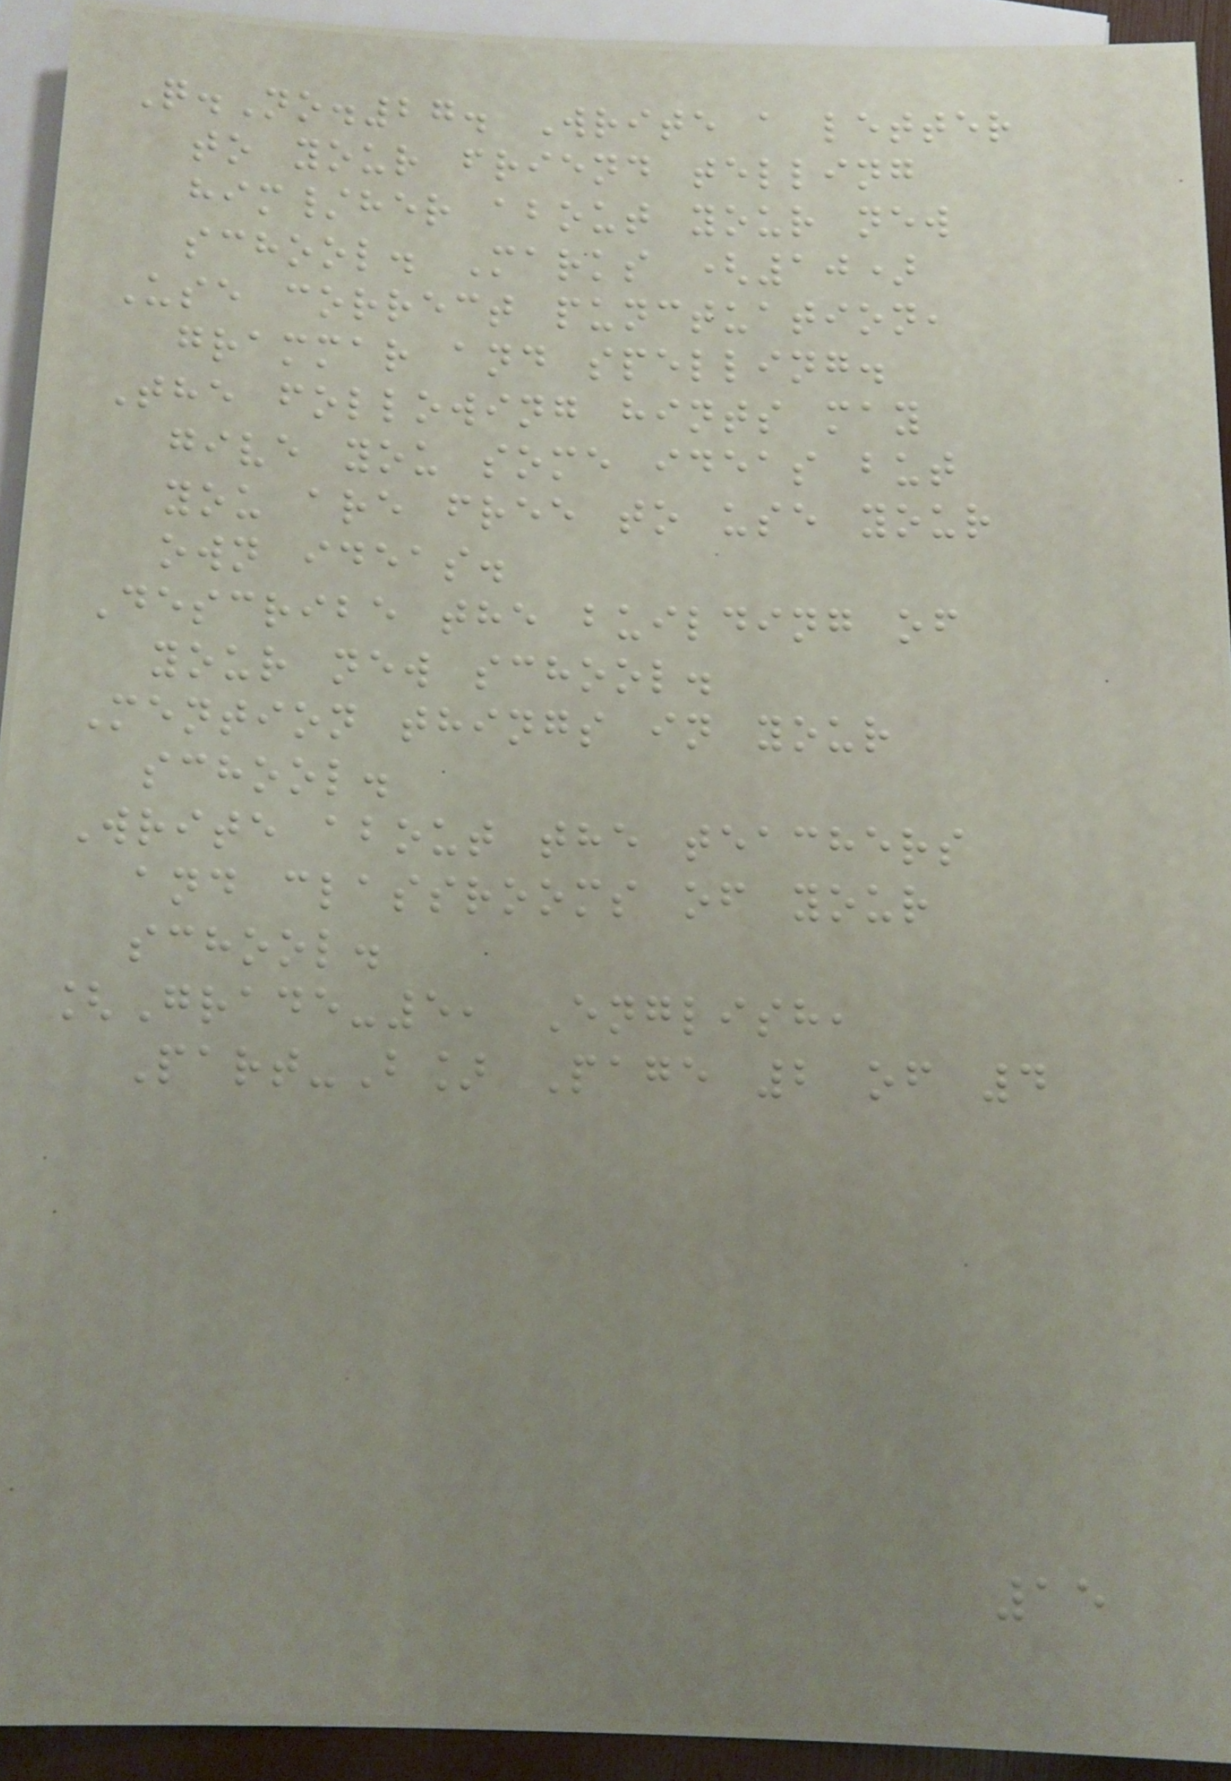Q.No.27. Write a letter
to your friend telling
him/her about your new
school. Marks (10)
Use correct punctuation,
grammar and spelling.
The following hints may
give you some ideas but
you are free to use your
own ideas.
Describe the building of
your new school.
Mention things in your
school.
Write about the teachers
and classrooms of your
school.
[Grade-5, English,
Part-B] Page 2 of 4
15
